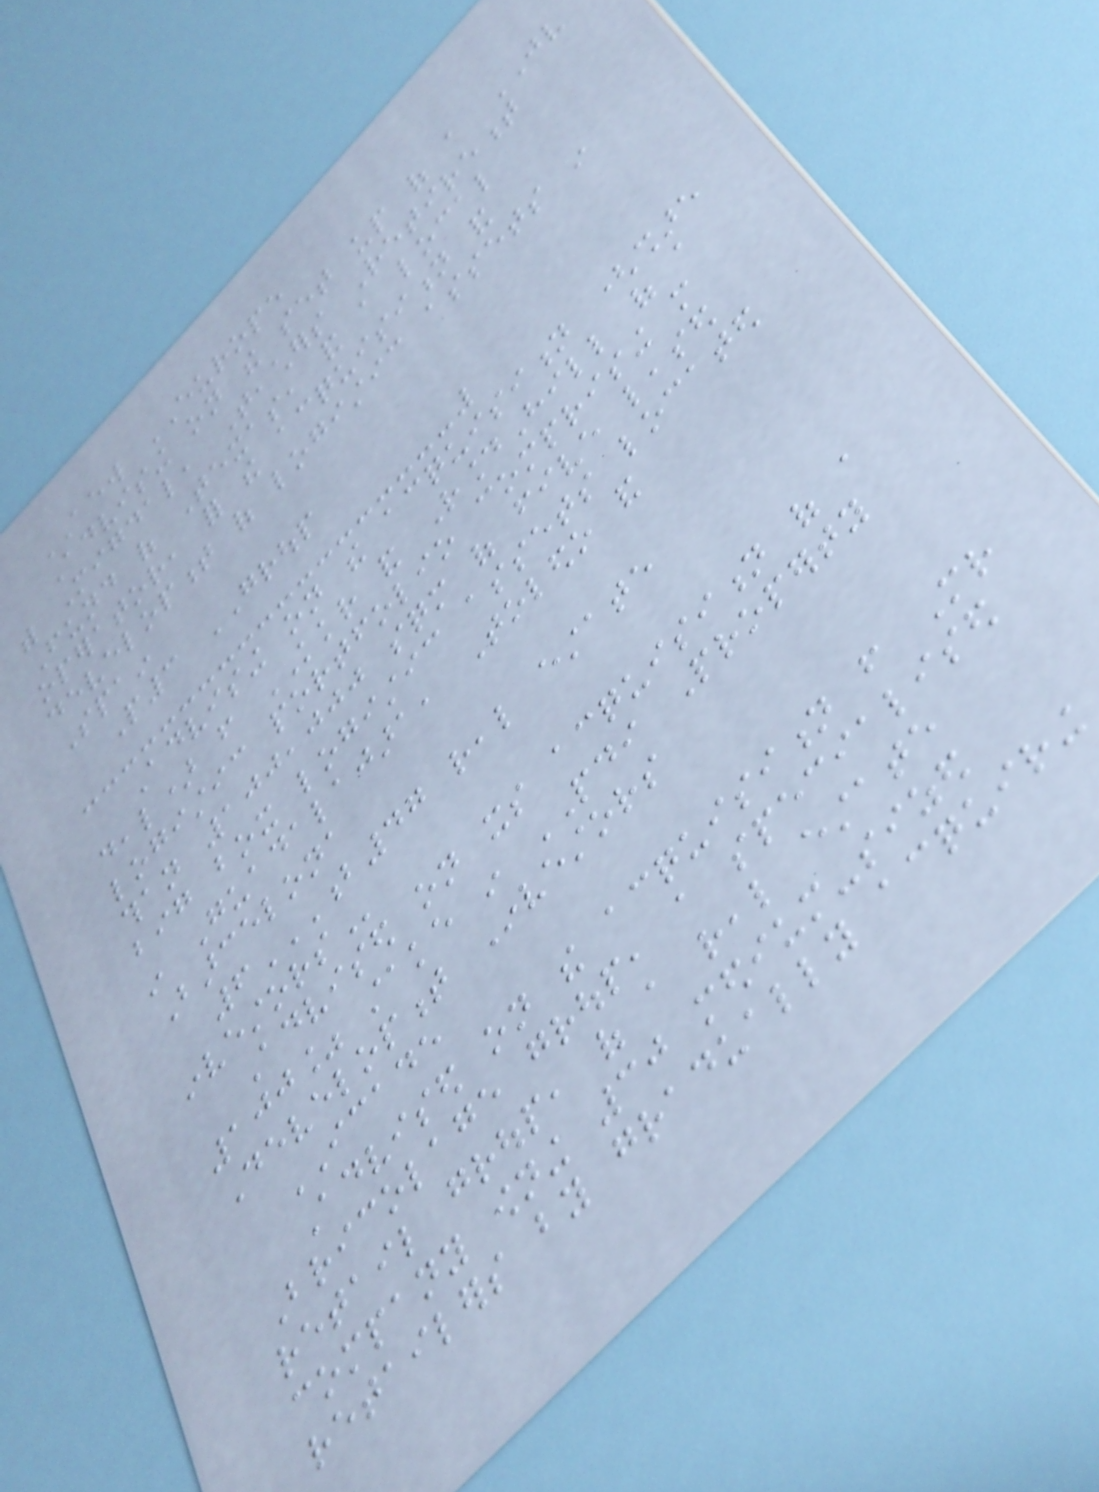AEW EUROPE
Advising on the set up of a JV
with Migdal, Teachers Retirement
Fund of Texas, and a local
operator, for the acquisition and
development of logistic assets in
Spain
P3 GROUP
Advising on the acquisition (share
deal) from KKR and RoundHill of a
logistic portfolio comprising more
than 100,000 sqm of five leased
big box logistic assets located
in Guadalajara, Toledo and
Barcelona
6B47 REAL ESTATE
INVESTORS
Advised on its acquisition of a
100% stake in PDI Property
Development Investors
ICADE
Advised on the acquisition from Mr
Bricolage group, a specialised
retail group, of a real estate
company owning 30 medium-sized
retailers by gradually acquiring
